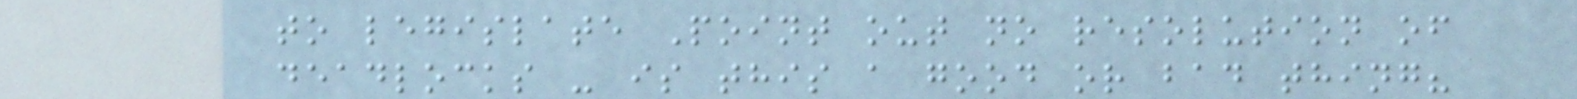to legislate Point out no resolution of
deadlocks - is this a good or bad thing?
